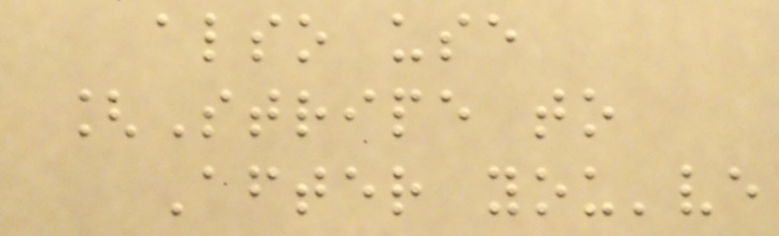also use
[Stripe to
After you've
